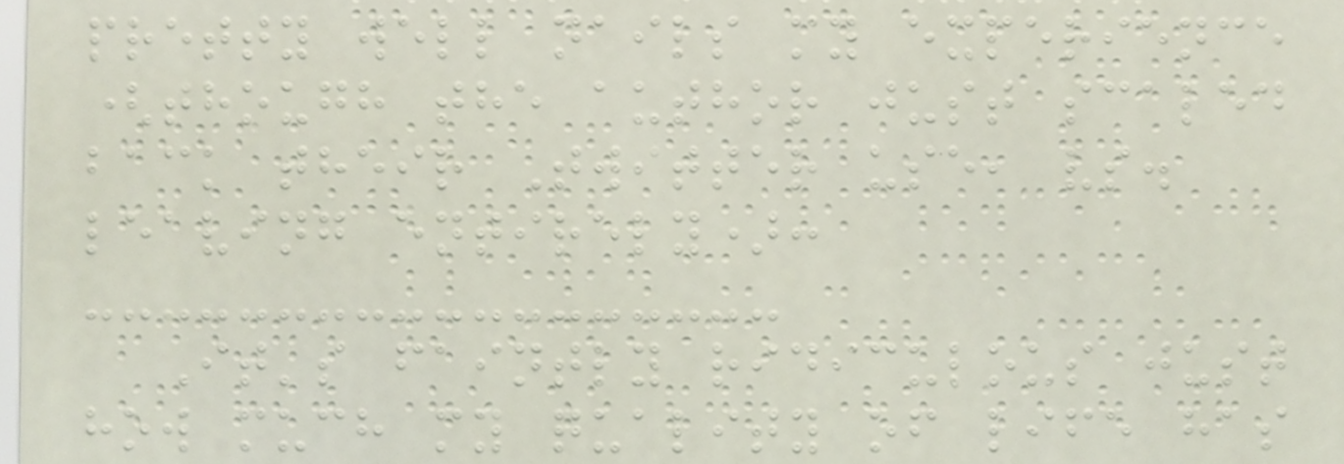pretty well nails my experience
(though the author just scaled
back their Twitter use, vs.
leaving entirely):
It's faintly ridiculous just
how much my quality of life has
